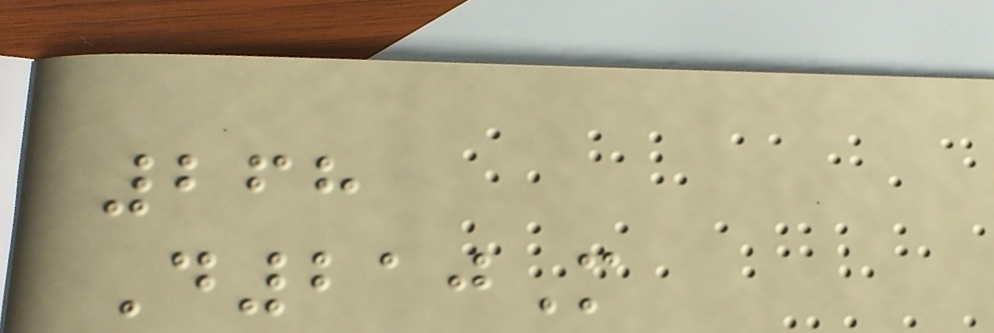268
D210M
